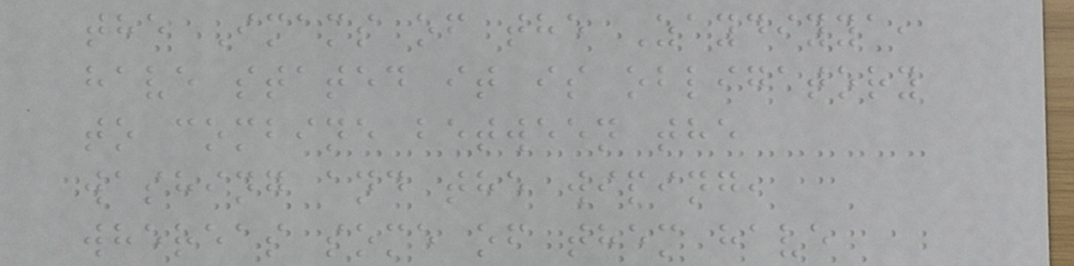the Imams of the Zaydiyya,
have stated it is obligatory
to combine between the
washing and the wiping,
whereas some of them have
